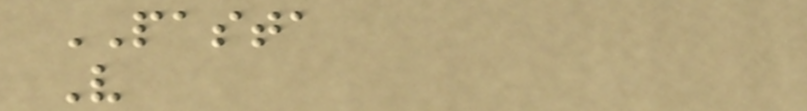PASTA
V
